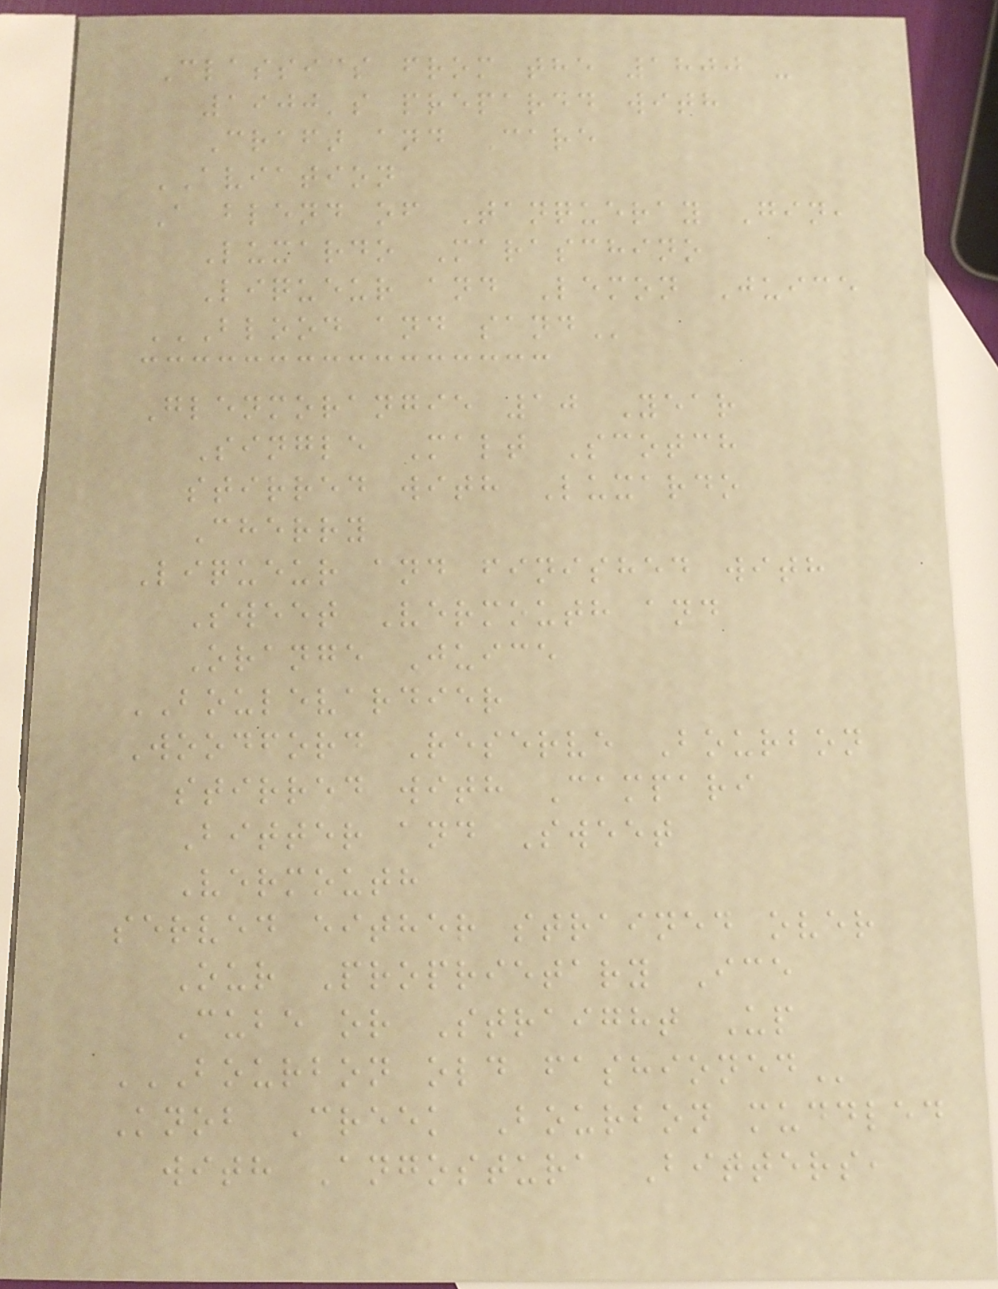Classics from the 1800 -
1900's prepared with
Craft and Care
AVIATION
A blend of Tanqueray Gin,
Luxardo Maraschino
Liqueur and Lemon Juice
BLOOD AND SAND
Glenmorangie 10 Year
Single Malt Scotch
stirred with Luxardo
Cherry
Liqueur and finished with
Sweet Vermouth and
Orange Juice
BOULEVARDIER
Woodford Reserve Bourbon
stirred with Campari
Bitter and Sweet
Vermouth
served either strained over
Our Proprietary Ice
Cube or Straight Up
BOURBON OLD FASHIONED
Knob Creek Bourbon muddled
with Angostura Bitters,
